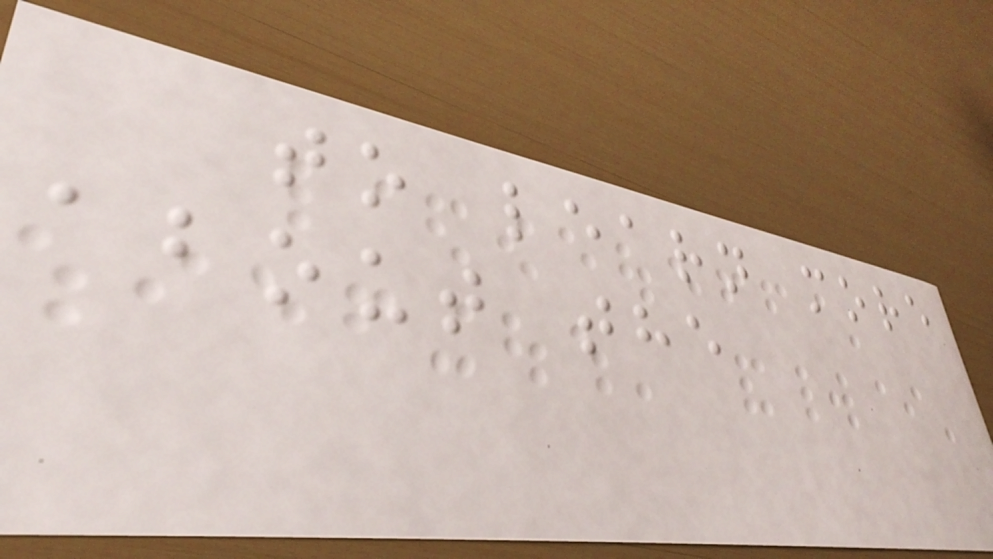to learn more
about the
